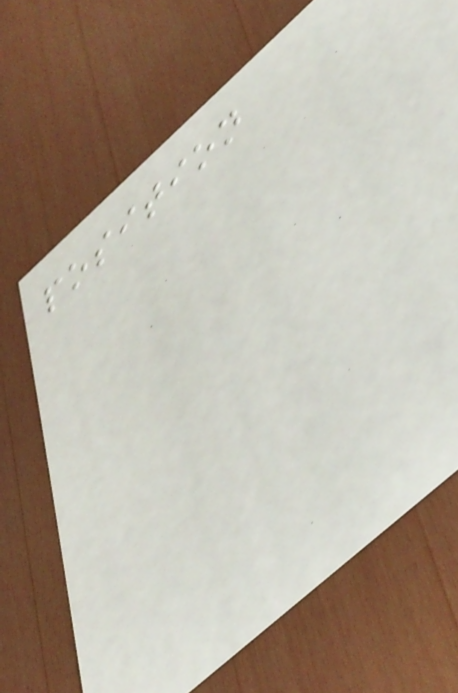position
